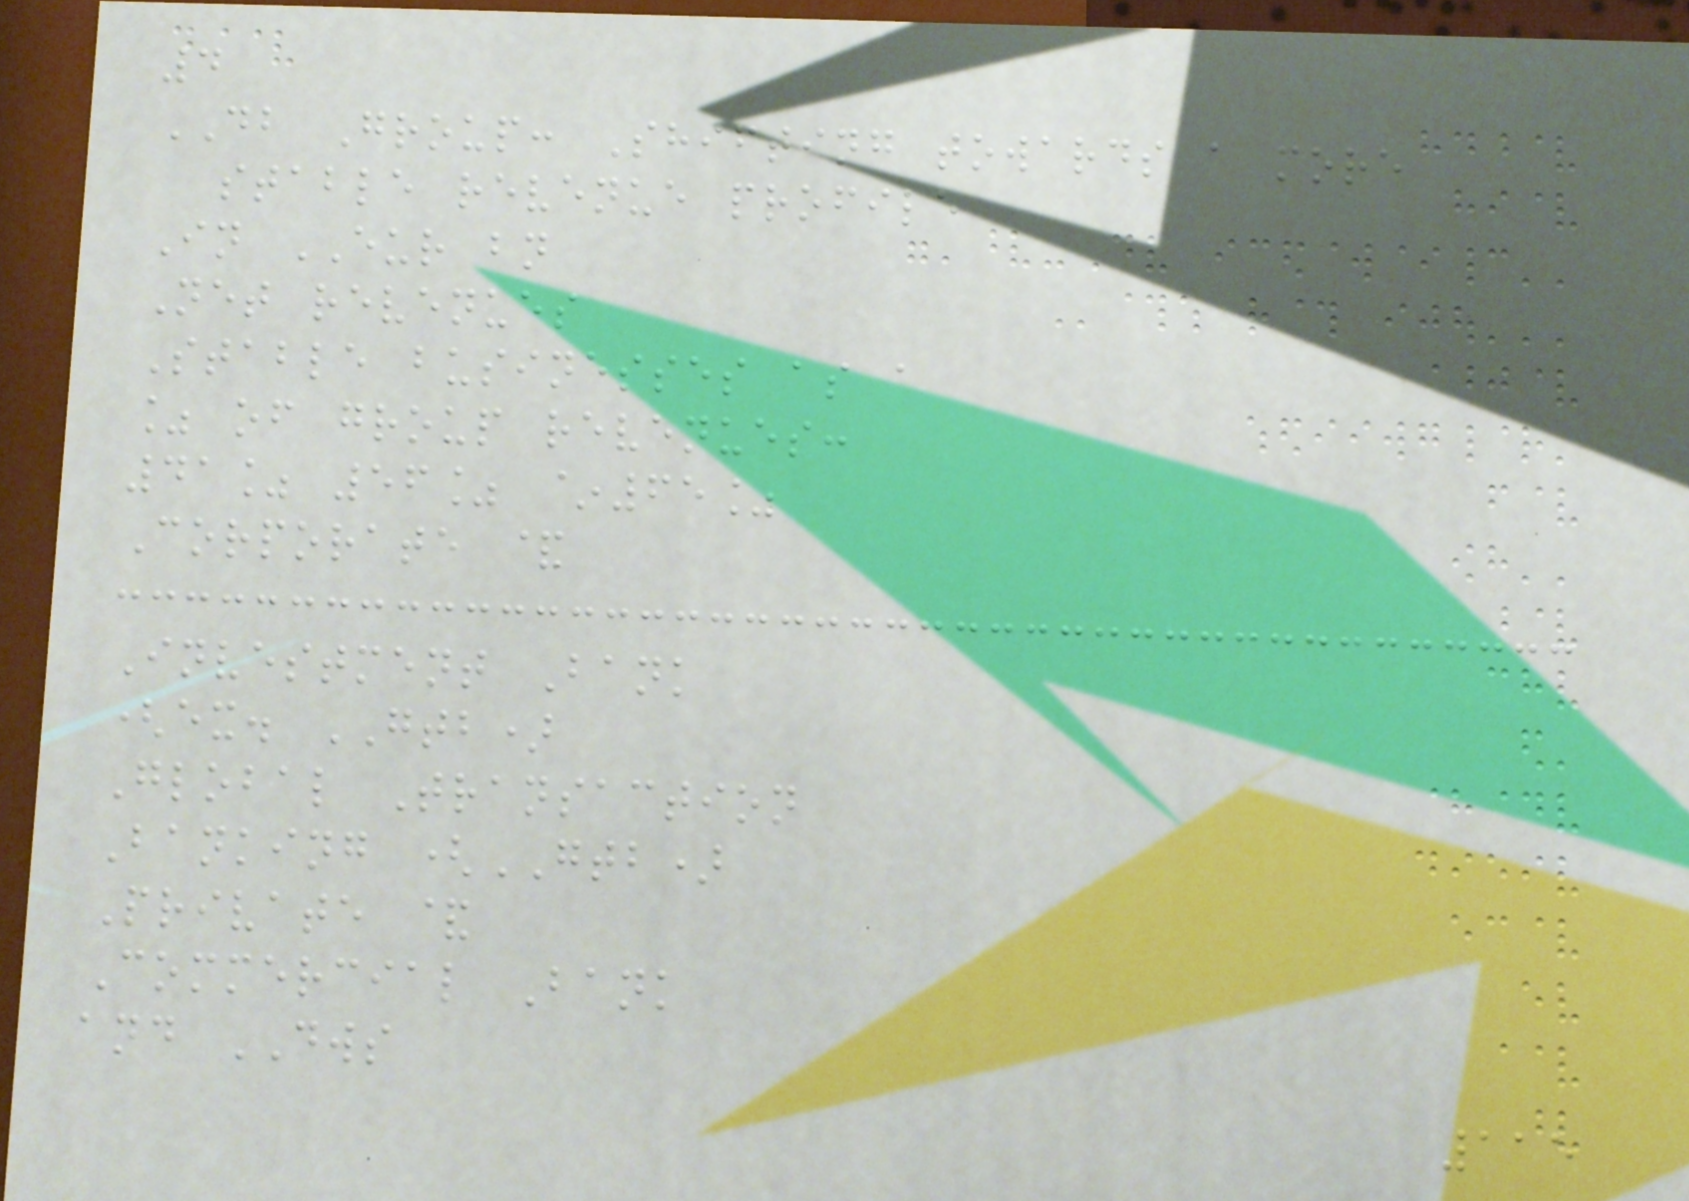4
DB Group: Shifting towards a more
stable revenue profile
In EUR bn
Net revenues
Stable businesses as a
% of group revenues:
41% 56% ~65%
Corporate &
Investment Bank
(ex. GTB)
Global Transaction
Banking (GTB)
Private &
Commercial Bank
and DWS
115
